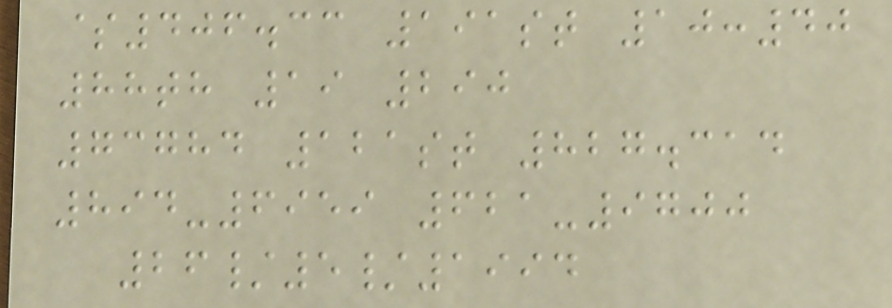$406.33 191st 10:40
88th 19 290
73784 121st 827.314
894-6959 621-9700
26/5/1994
